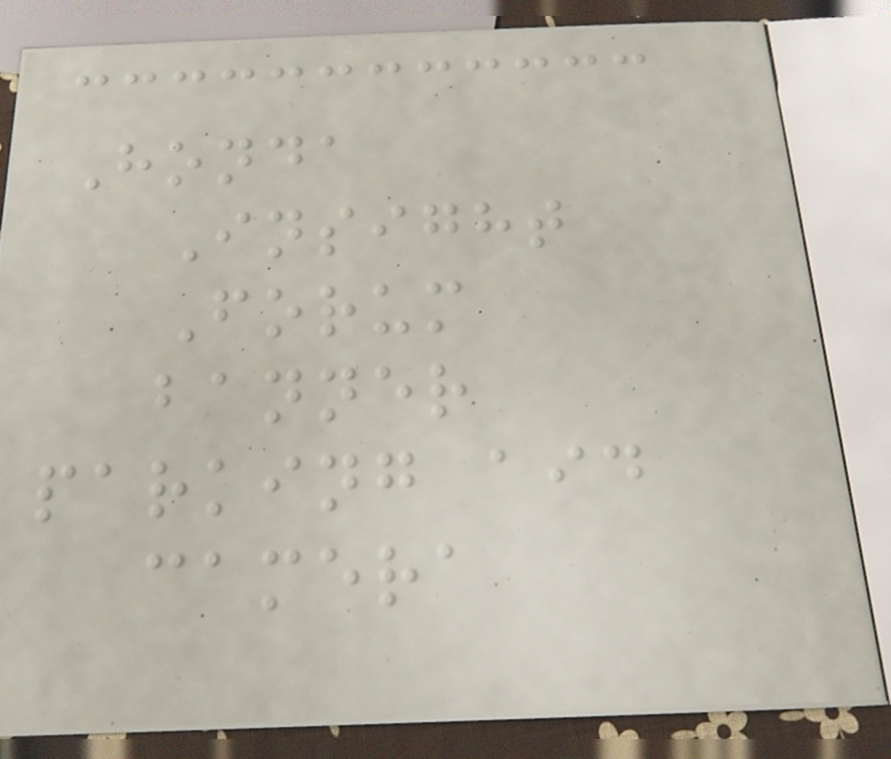Honda
Insight
Forum
banner
parking aid
camera
